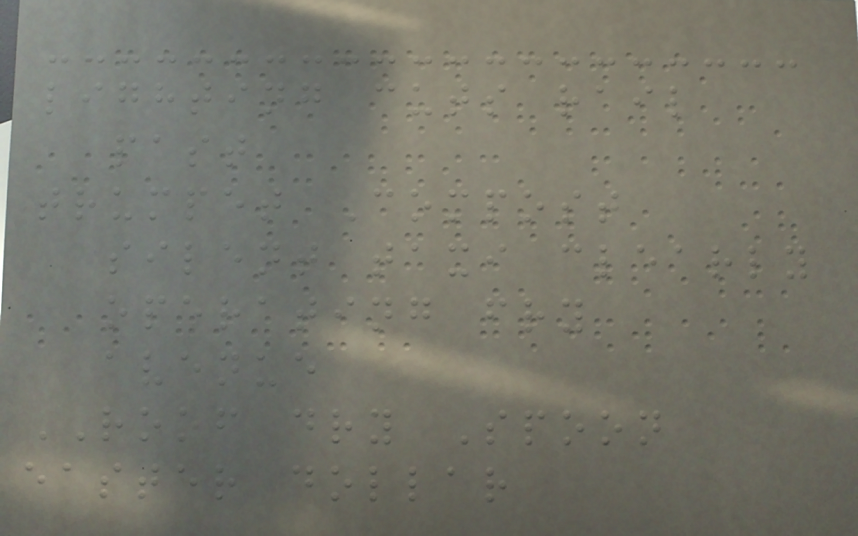lighting cuts rail
past
trumpet Compost
silent taxi clearly
operating fry
avenue
ROOF dry Spoon
easter dollar
